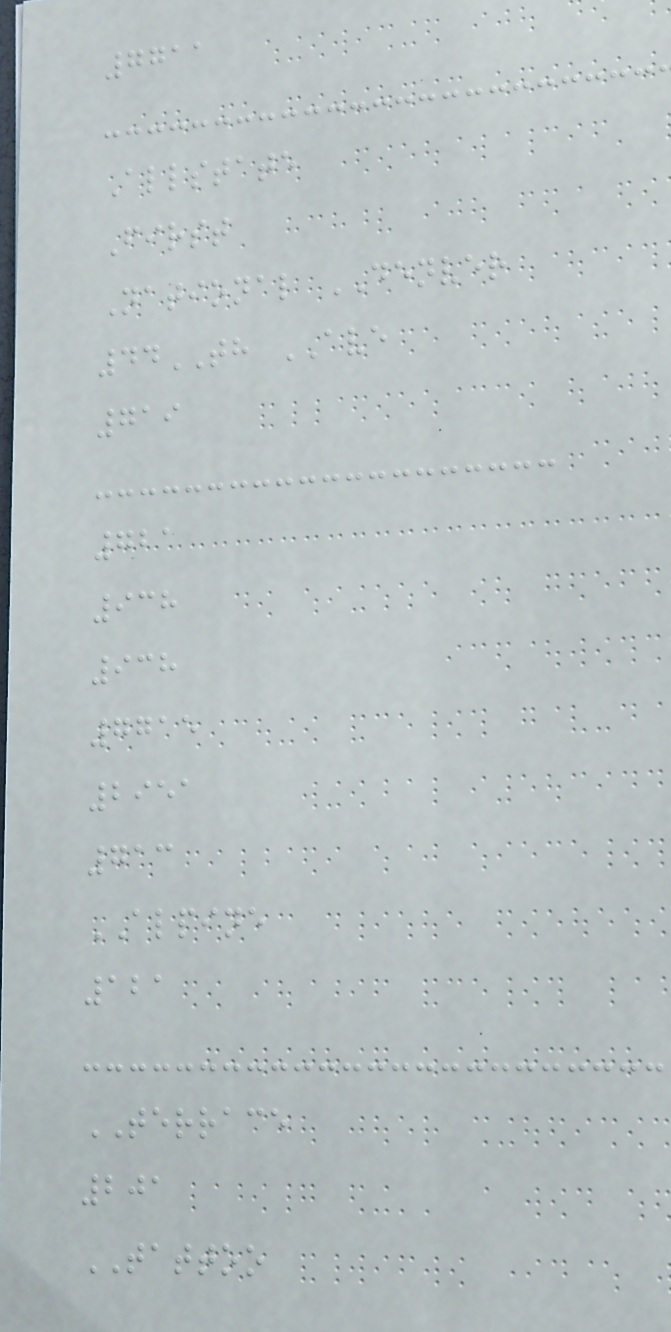7711
Allstate
First
National DENVER
44TH AVE
719
721
938
938
7715
2951
713
ALPINE
121
TERRACE
201
TATTOO
